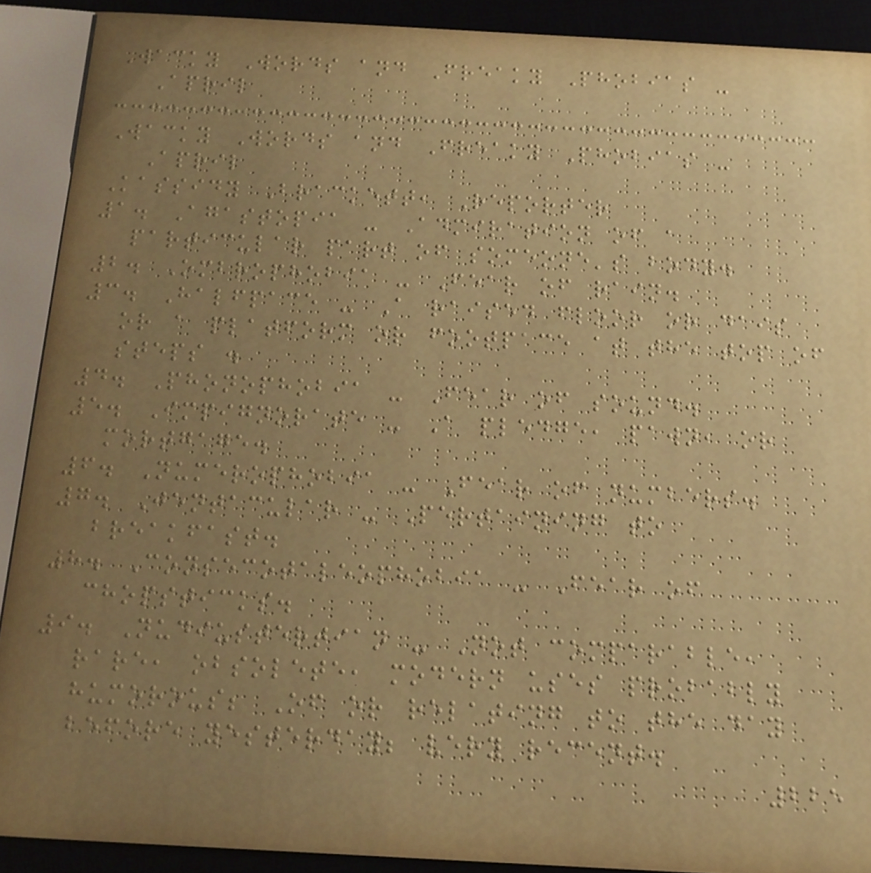Wacky Words and Freaky Phobias -
April
Wacky Words and Freaky Phobias -
April
Kassidy Brackett, Reporter
1. Agastopia - Admiration of a
particular part of someone's body.
2. Ombrophobia - Fear of rain.
3. Halfpace - A raised floor or dais
or a platform or footpace at the top of
steps .
4. Phonophobia - Fear of sound.
5. Impignorate - A pledge, pawn, or
mortgage.
6. Numerophobia - Fear of numbers.
7. Jentacular - Pertaining to
breakfast.
8. Consecotaleophobia - Fear of
chopsticks.
9. Nudiustertian - Not comparable,
rare, obsolete, modern uses probably
humorous; Of or relating to the day
before yesterday; very recent.
225
